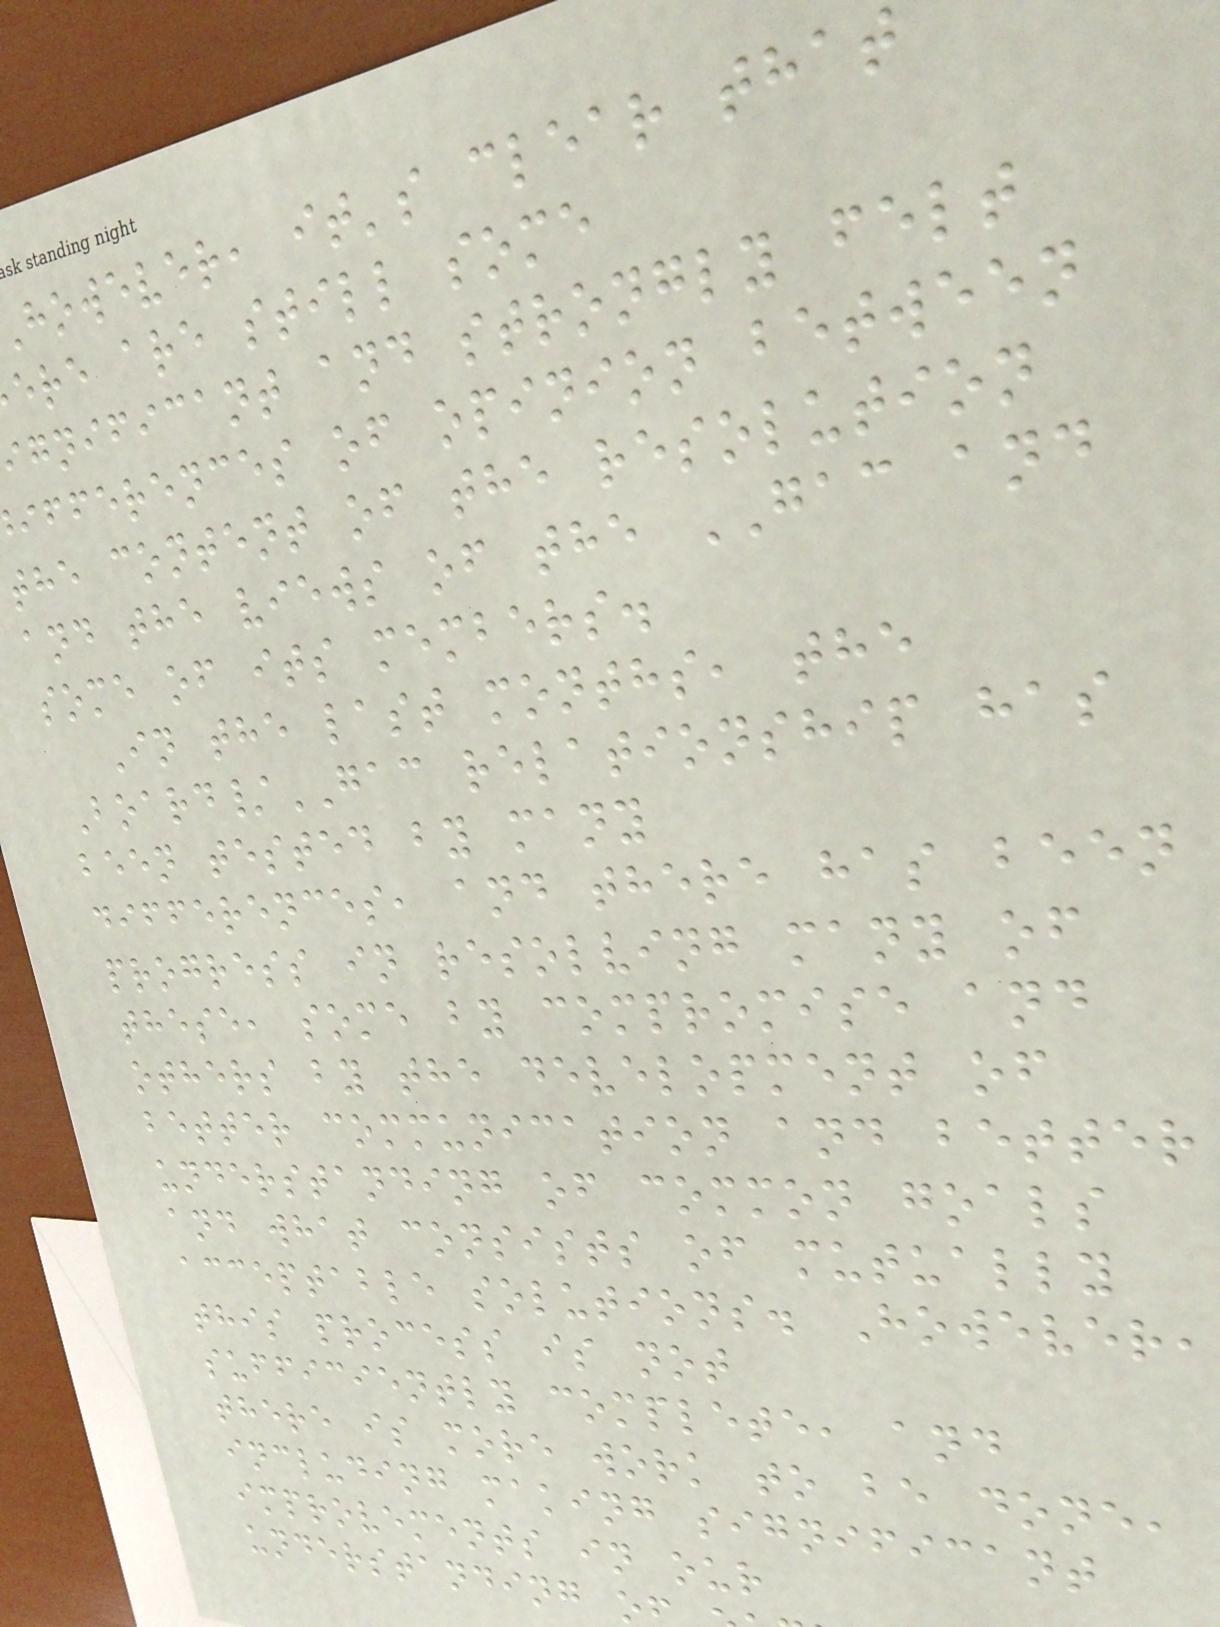however, it's clear that
ere are still some
ignificant and strongly felt
ifferences of opinion between
the content of the resolution
and the views of the GAC and
some of its members.
In the last months, the
Board/GAC relationship has
been tested by many
differences, and there has been
progress in resolving many of
these, some by compromise and
others by the development of
better communication and better
understanding of common goals
and what consists of mutually
acceptable solutions. However,
this process is not
sufficiently complete, and
there is more work to be done,
including making significant
improvements in our
understanding o
